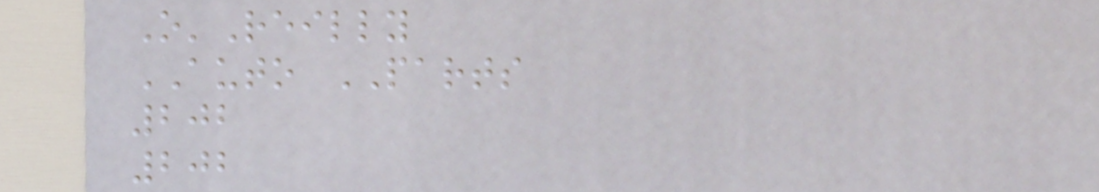O'Reilly
AUTO PARTS
202
202
